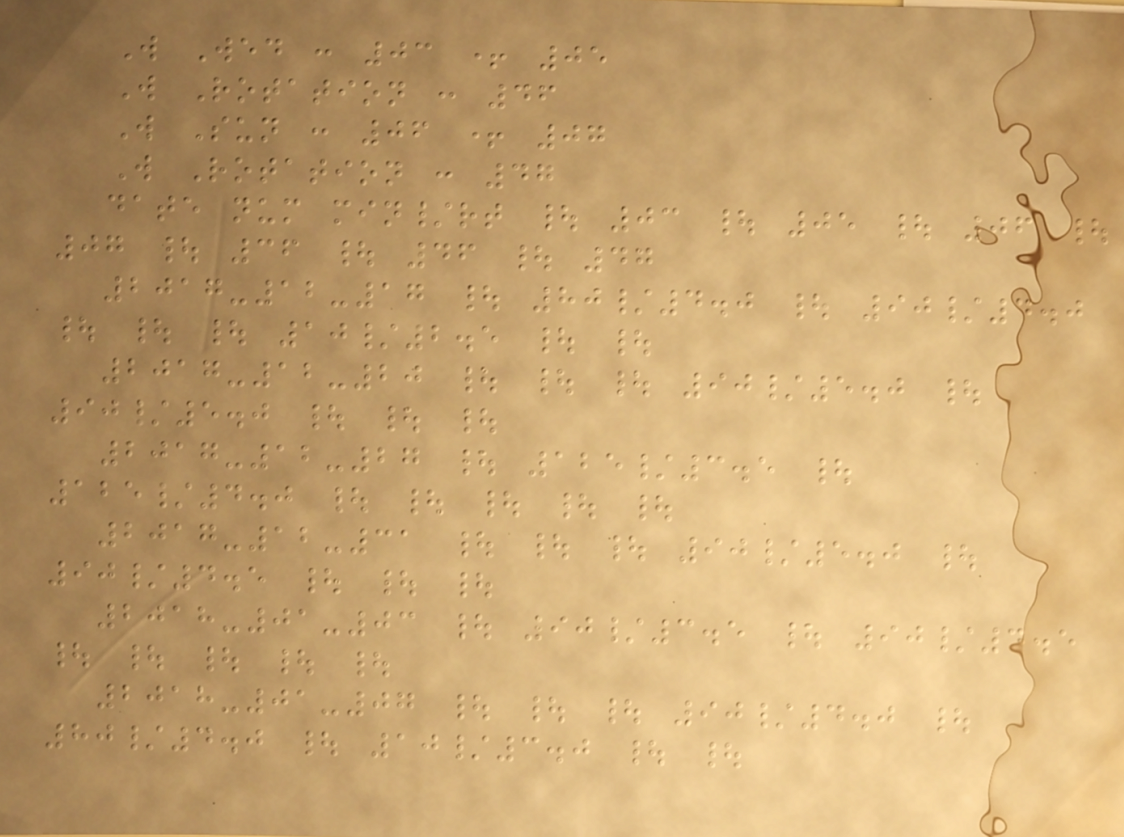W Wed : 03 + 05
W Rotation : 46
W Sun : 06 + 07
W Rotation : 47
date num min/rt | 03 | 05 | 06 |
07 | 36 | 46 | 47
2017-12-17 | 80/4.0 | 90/4.0
| | | 10/2.5 | |
2017-12-20 | | | 90/5.0 |
90/5.0 | | |
2017-12-27 | 125/3.5 |
125/4.0 | | | | |
2017-12-31 | | | 90/5.0 |
90/4.5 | | |
2018-01-03 | 90/3.5 | 90/4.5
| | | | |
2018-01-07 | | | 90/4.0 |
80/4.0 | 10/3.0 | |
